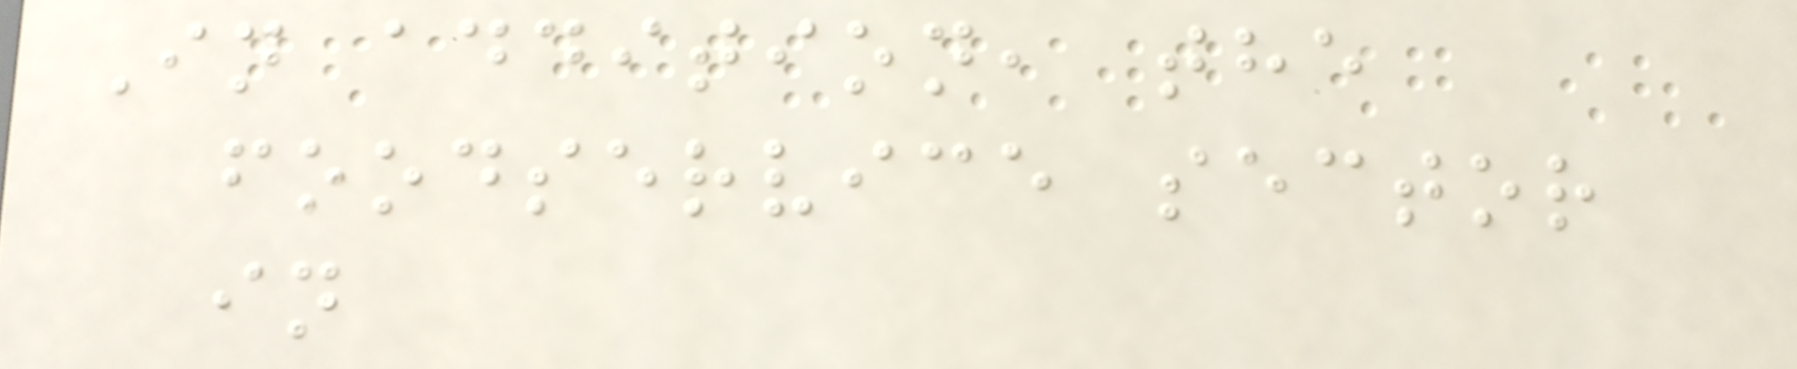In addition, the
foodservice sector
in
